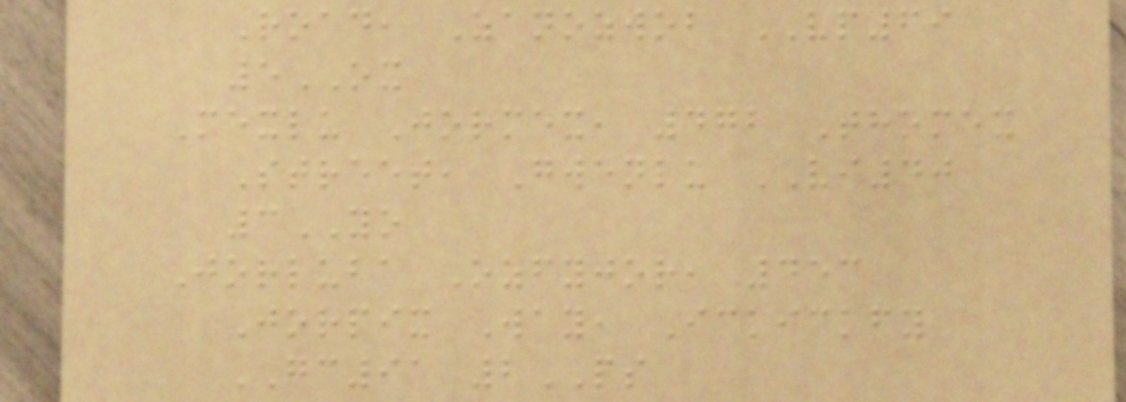Road, Zanozwob VP69
5OX
Mexlu Jormex, 472 Thomex
Street, Gwenlu VI40
3YO
Jorluba Ozfyjor, 453
Jorpix Way, Ickickfy
GC91 2PS
